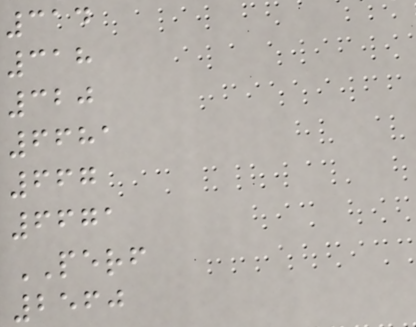314
318
320
6681
667
6671
PERF
2560
